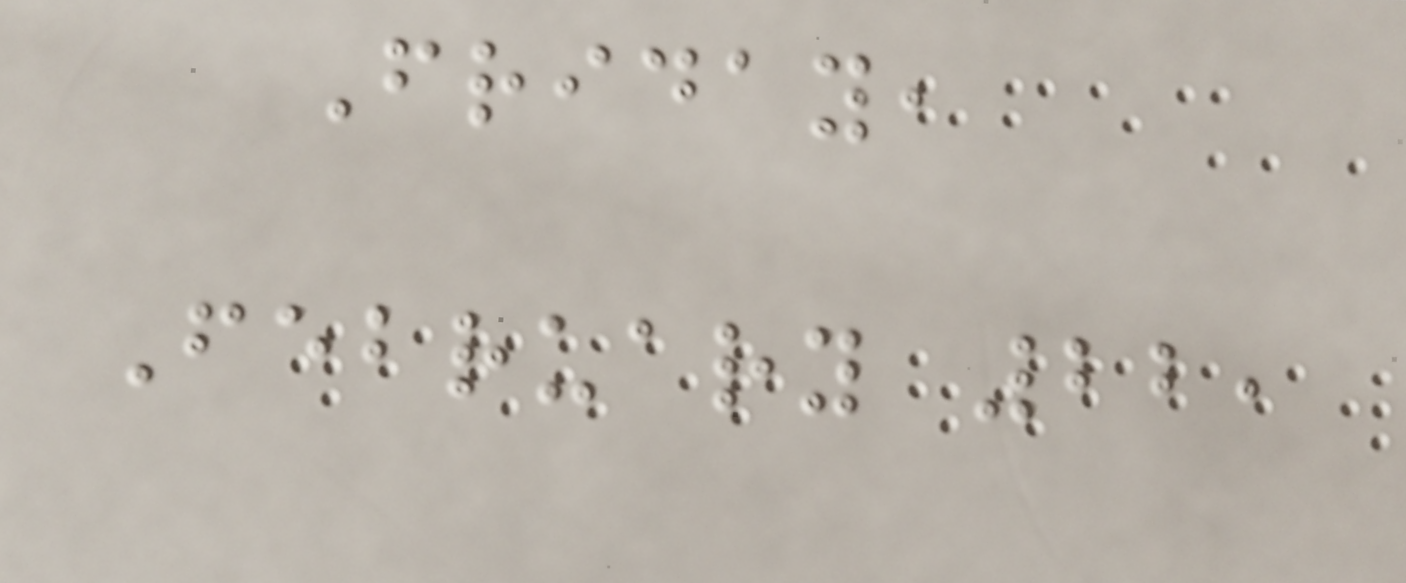Friday,
February 22,
